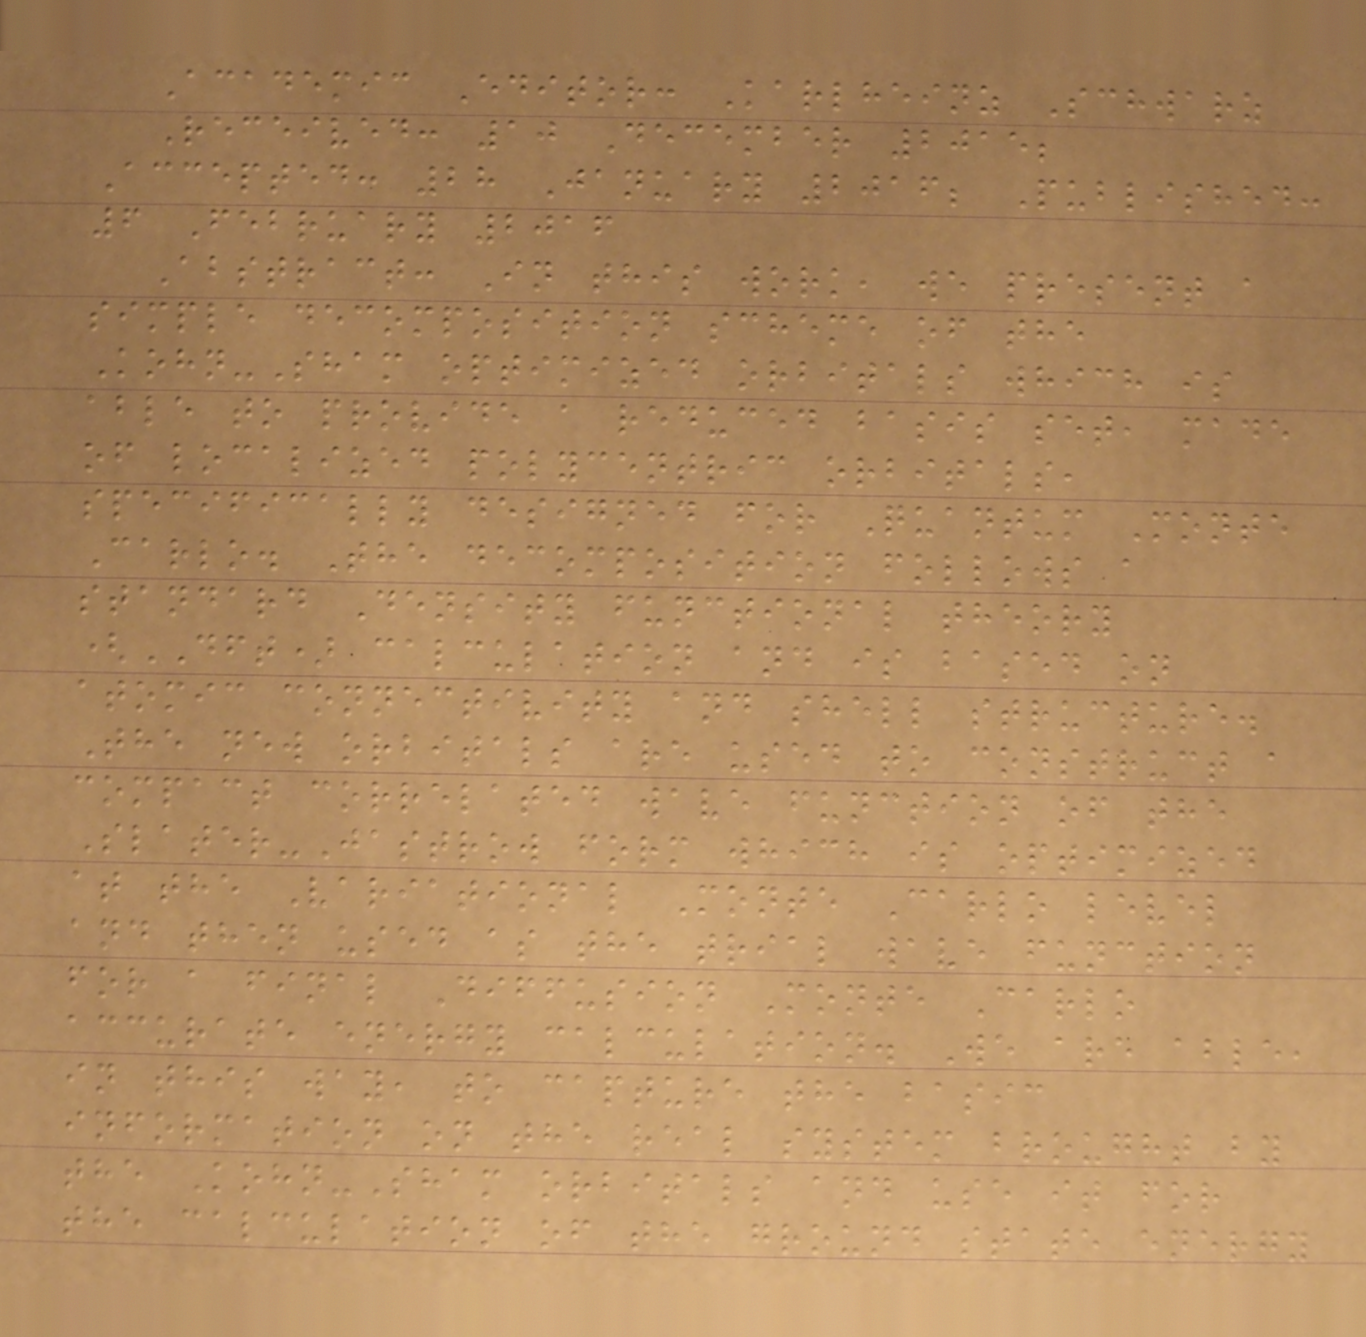Academic Editor: Karlheinz Schwarz
Received: 10 December 2015;
Accepted: 28 January 2016; Published:
6 February 2016
Abstract: In this work, we present a
simple decomposition scheme of the
Kohn-Sham optimized orbitals which is
able to provide a reduced basis set, made
of localized polycentric orbitals,
specifically designed for Quantum Monte
Carlo. The decomposition follows a
standard Density functional theory
(DFT) calculation and is based on
atomic connectivity and shell structure.
The new orbitals are used to construct a
compact correlated wave function of the
Slater-Jastrow form which is optimized
at the Variational Monte Carlo level
and then used as the trial wave function
for a final Diffusion Monte Carlo
accurate energy calculation. We are able,
in this way, to capture the basic
information on the real system brought by
the Kohn-Sham orbitals and use it for
the calculation of the ground state energy
